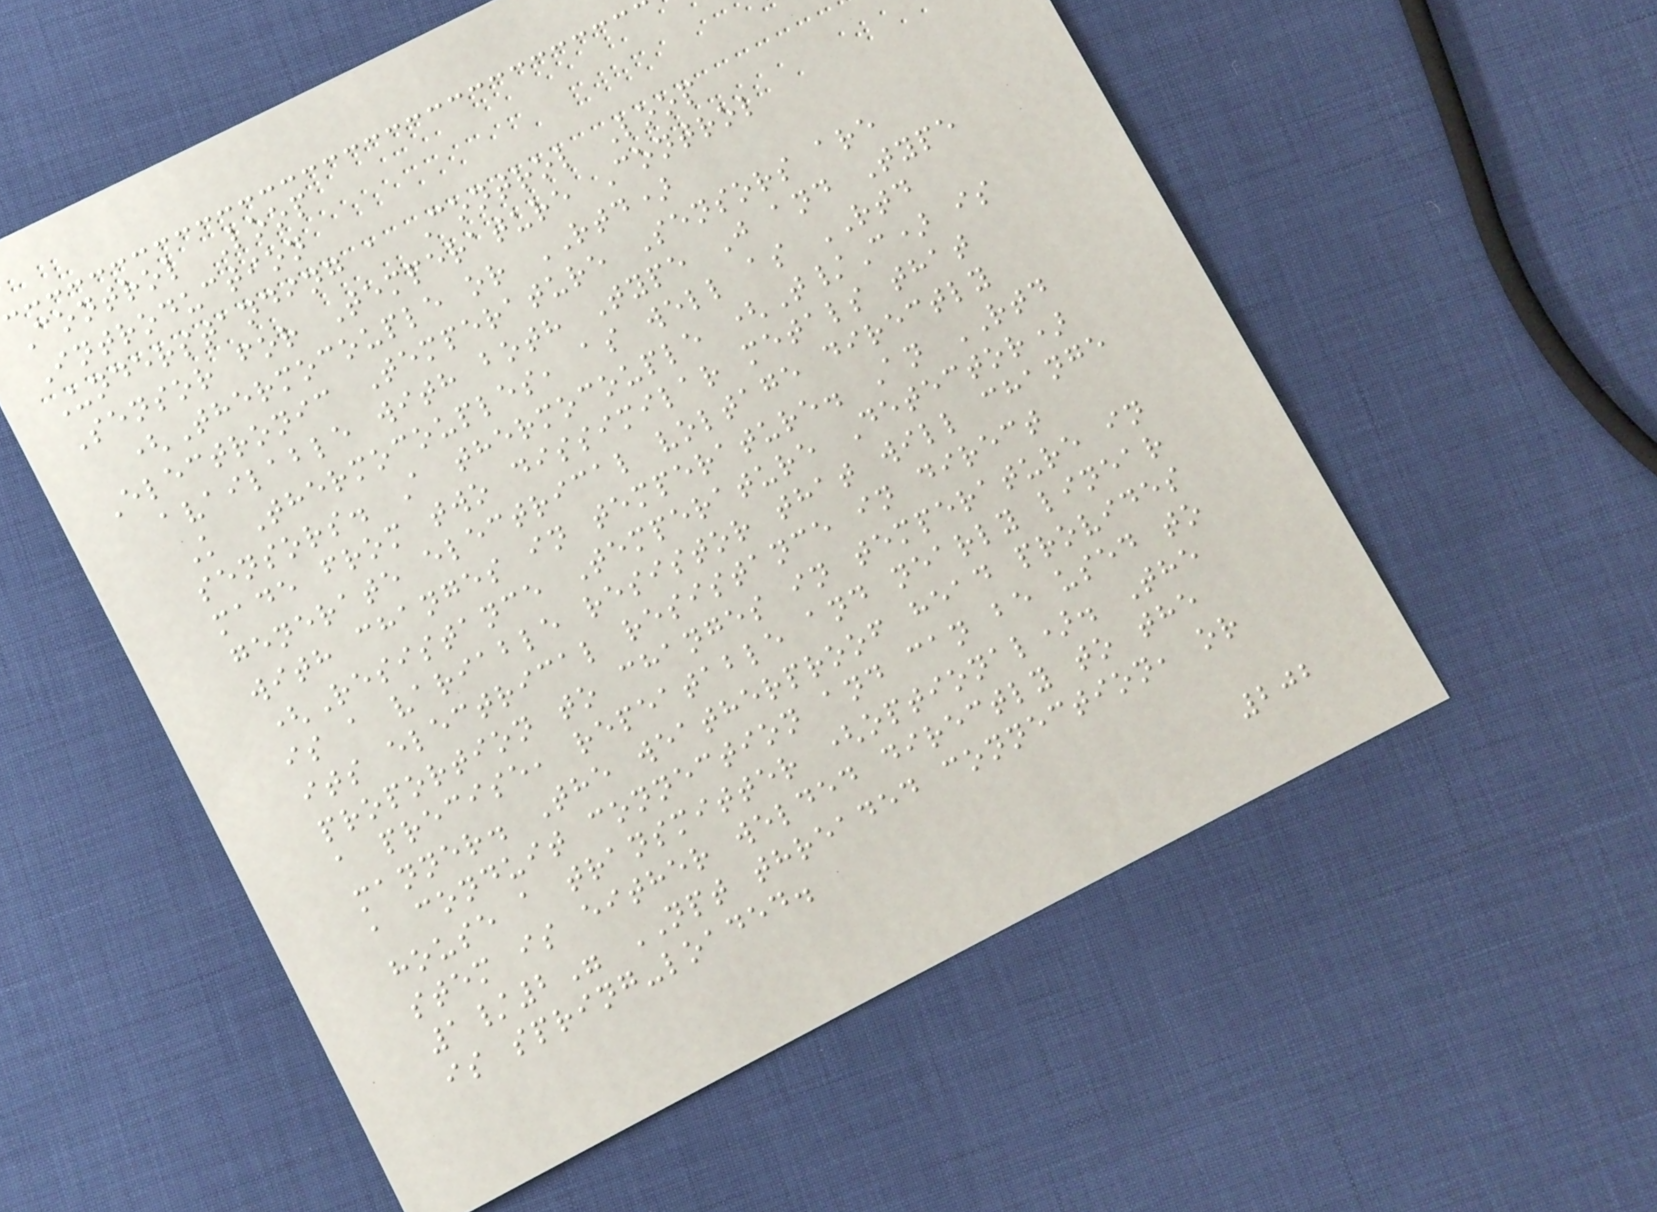Control Loop
Introduction
Understanding a Control Loop
Sensor for Temperature Control
(Thermocouple or RTD)
Electronic Temperature Sensors are
available with both Type J and Type
K Thermocouples, as well as RTD
sensors. A thermocouple (T/C) is
made from two dissimilar metals that
generate electrical voltage directly
with changes in temperature. An RTD
(Resistance Temperature Detector)
is a variable resistor that will change
its electrical resistance in direct
proportion to changes in temperature in
a precise, repeatable and nearly linear
manner. The weatherproof head provides
a conduit connection and can be used to
house a transmitter (optional). The
stem is either welded directly to the
1/2" NPT threaded connection, or
is spring-loaded.
202
